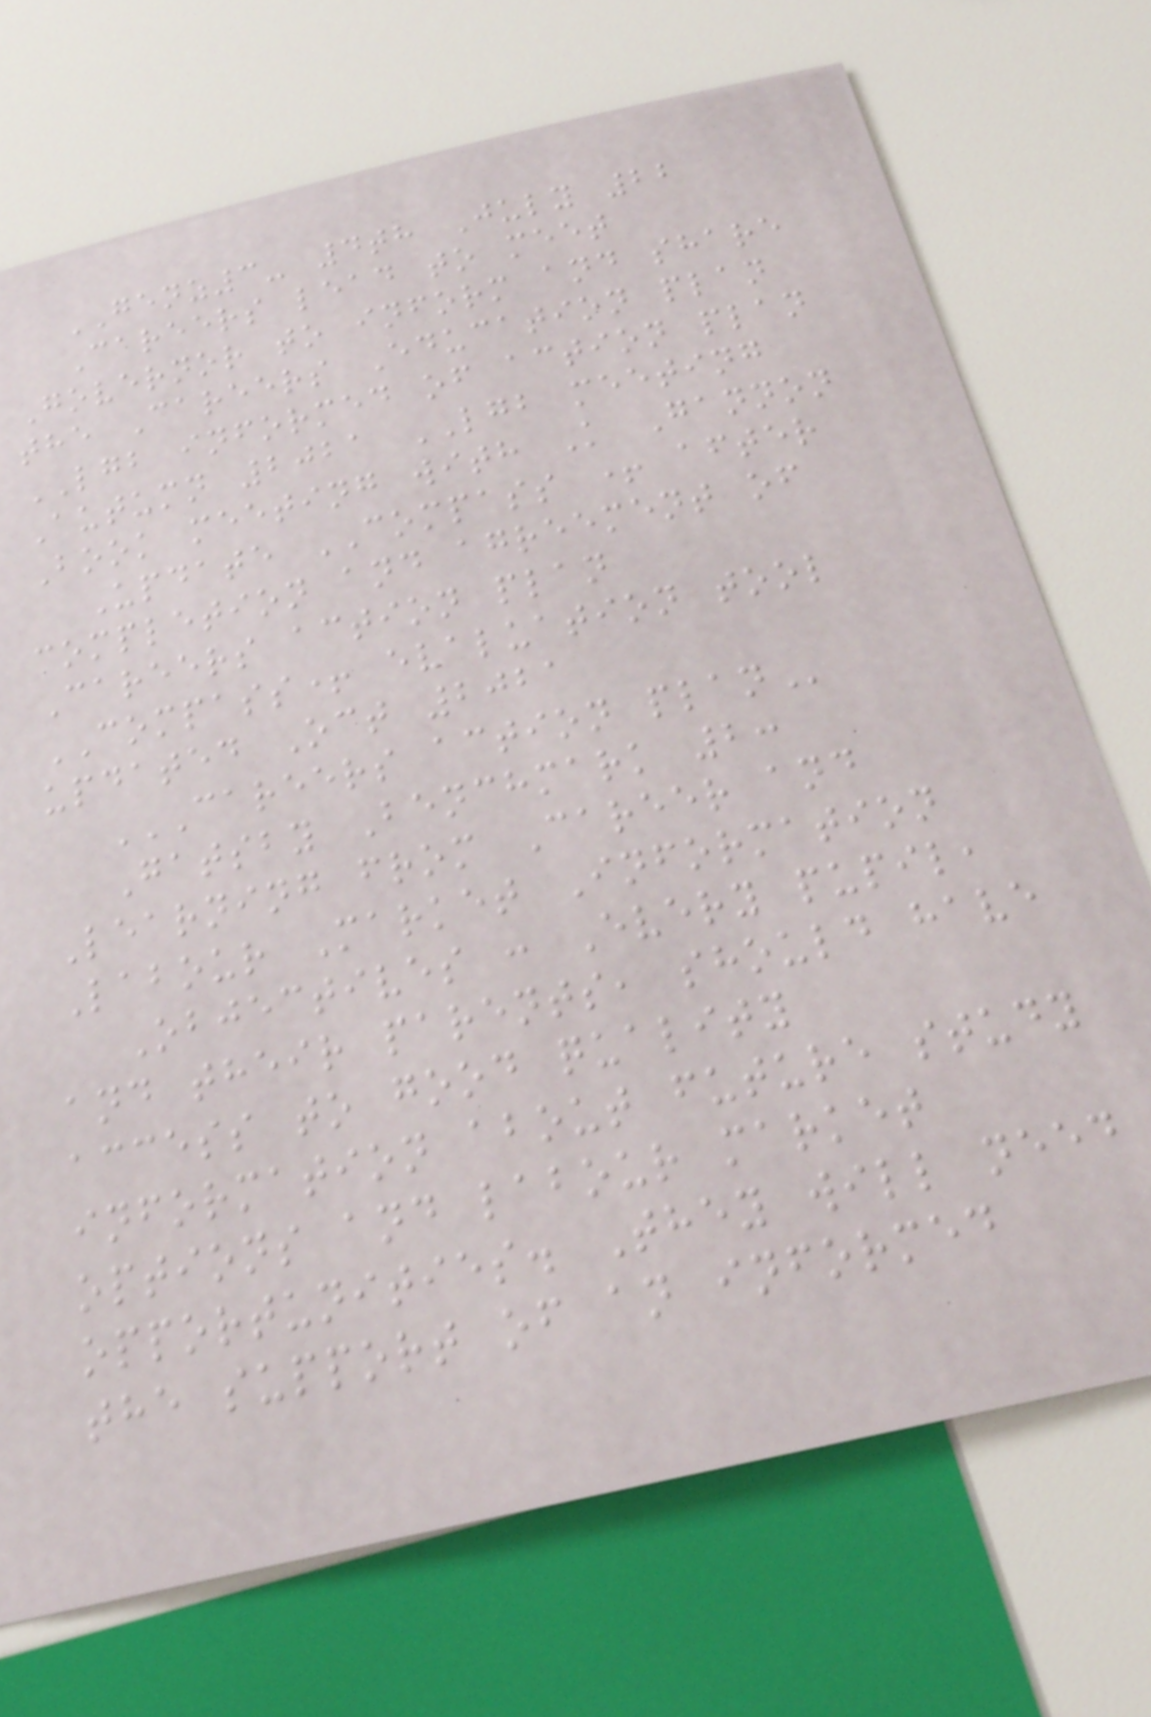GENZ3- 4th July 22
Careers lead to meet
Governor to inform and share
the Careers Education plan
LGB informed of action plan
Autumn 2021 LGB meeting
Book meeting with K Gannon
Update COMPASS + after
completion and agreement of
Careers action plan
COMPASS+ evaluation tool
updated Oct 2021
CAREERS ACTION PLAN
Gatsby Benchmark 2:
Learning from Career and
Labour Market Information
Objectives : Every pupil,
and their parents, should have
access to good quality
information about future study
options and labour market
opportunities. They will need
the support of an informed
